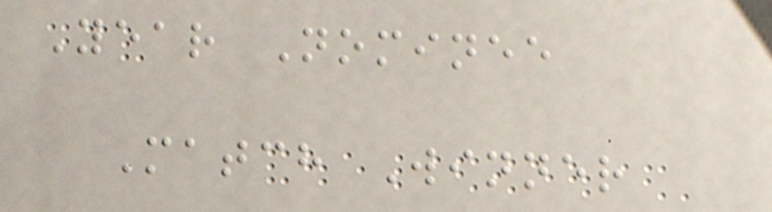Year Nominee
Match Winner
